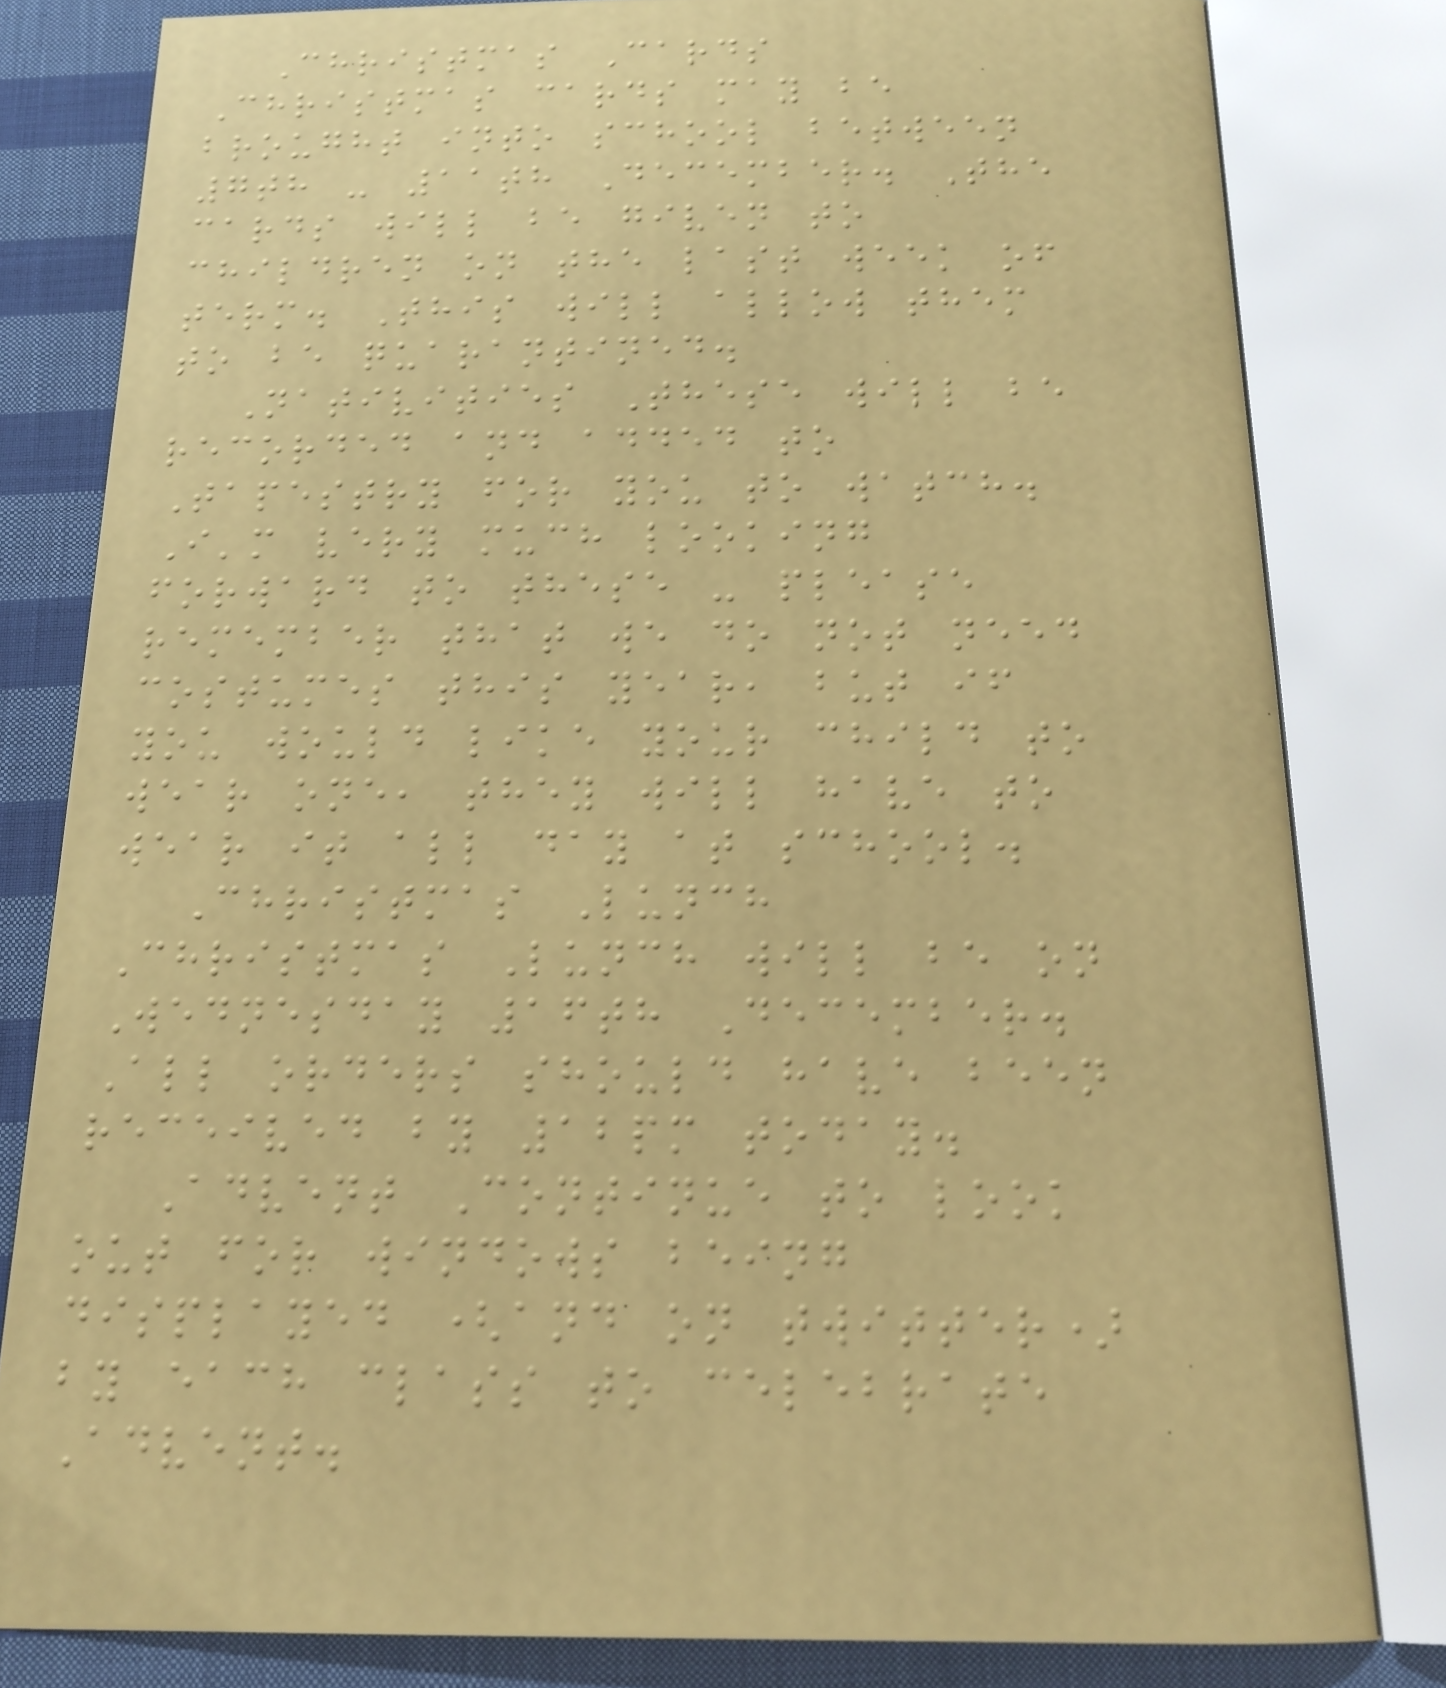Christmas Cards
Christmas cards may be
brought into school between
7th - 11th December. The
cards will be given to
children on the last week of
term. This will allow them
to be quarantined.
Nativities These will be
recorded and added to
Tapestry for you to watch.
I'm very much looking
forward to these - please
remember that we do not need
costumes this year, but if
you would like your child to
wear one, they will have to
wear it all day at school.
Christmas Lunch
Christmas Lunch will be on
Wednesday 16th December.
All orders should have been
received by 12pm today.
Advent Continue to look
out for windows being
displayed (and on twitter)
by each class to celebrate
Advent.
